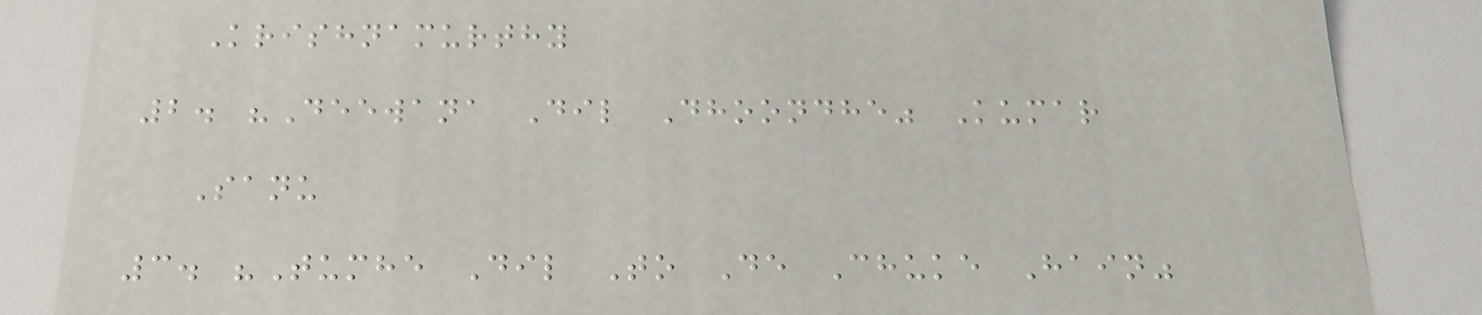Krishnamurthy
2. "Deewana Dil Dhoondhe" Kumar
Sanu
3. "Tumhe Dil To De Chuke Hain"
